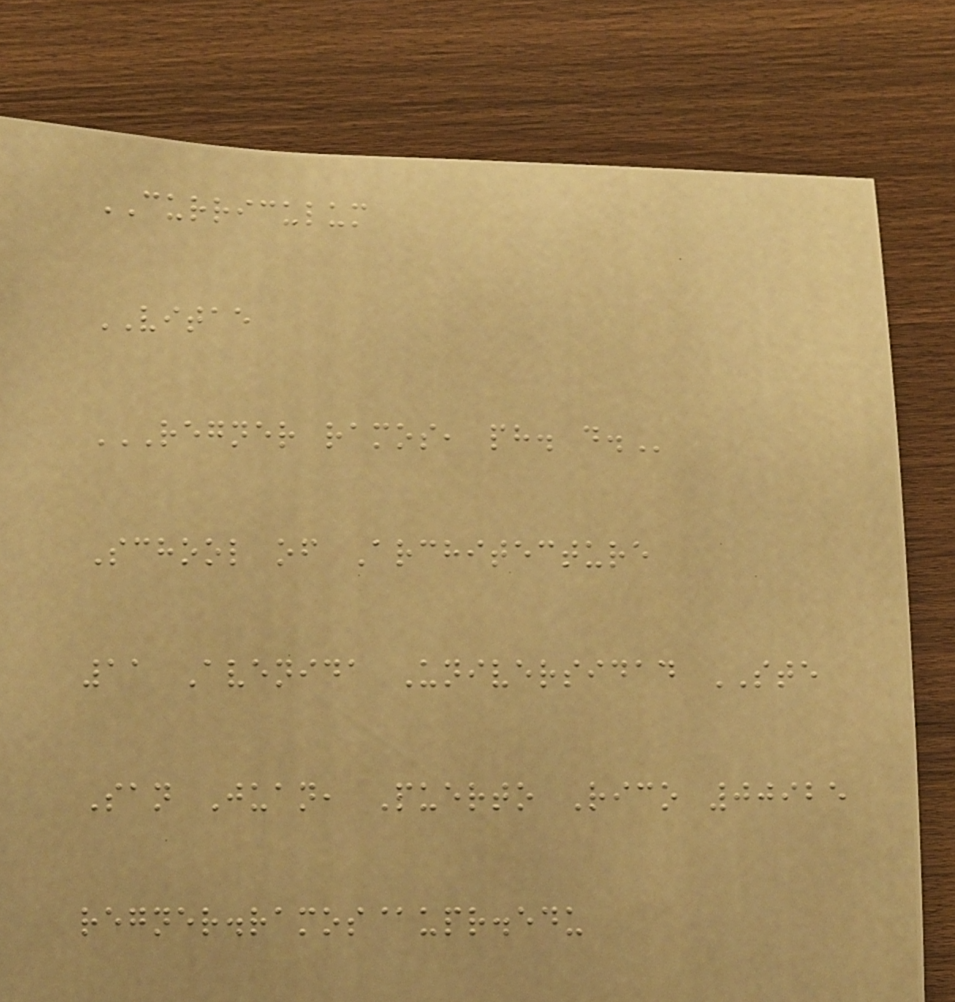CURRICULUM
VITAE
REGNER RAMOS, PH. D.
School of Architecture
11 Avenida Universidad STE
San Juan, Puerto Rico 00925
regner.ramos@upr.edu
